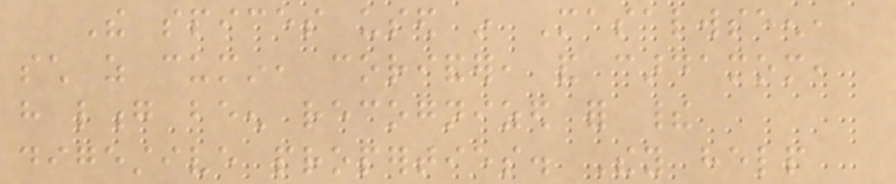The spices used in Masalwseen,
such as cumin, coriander, and cardamom,
have long been recognized for their
digestive properties. They help
